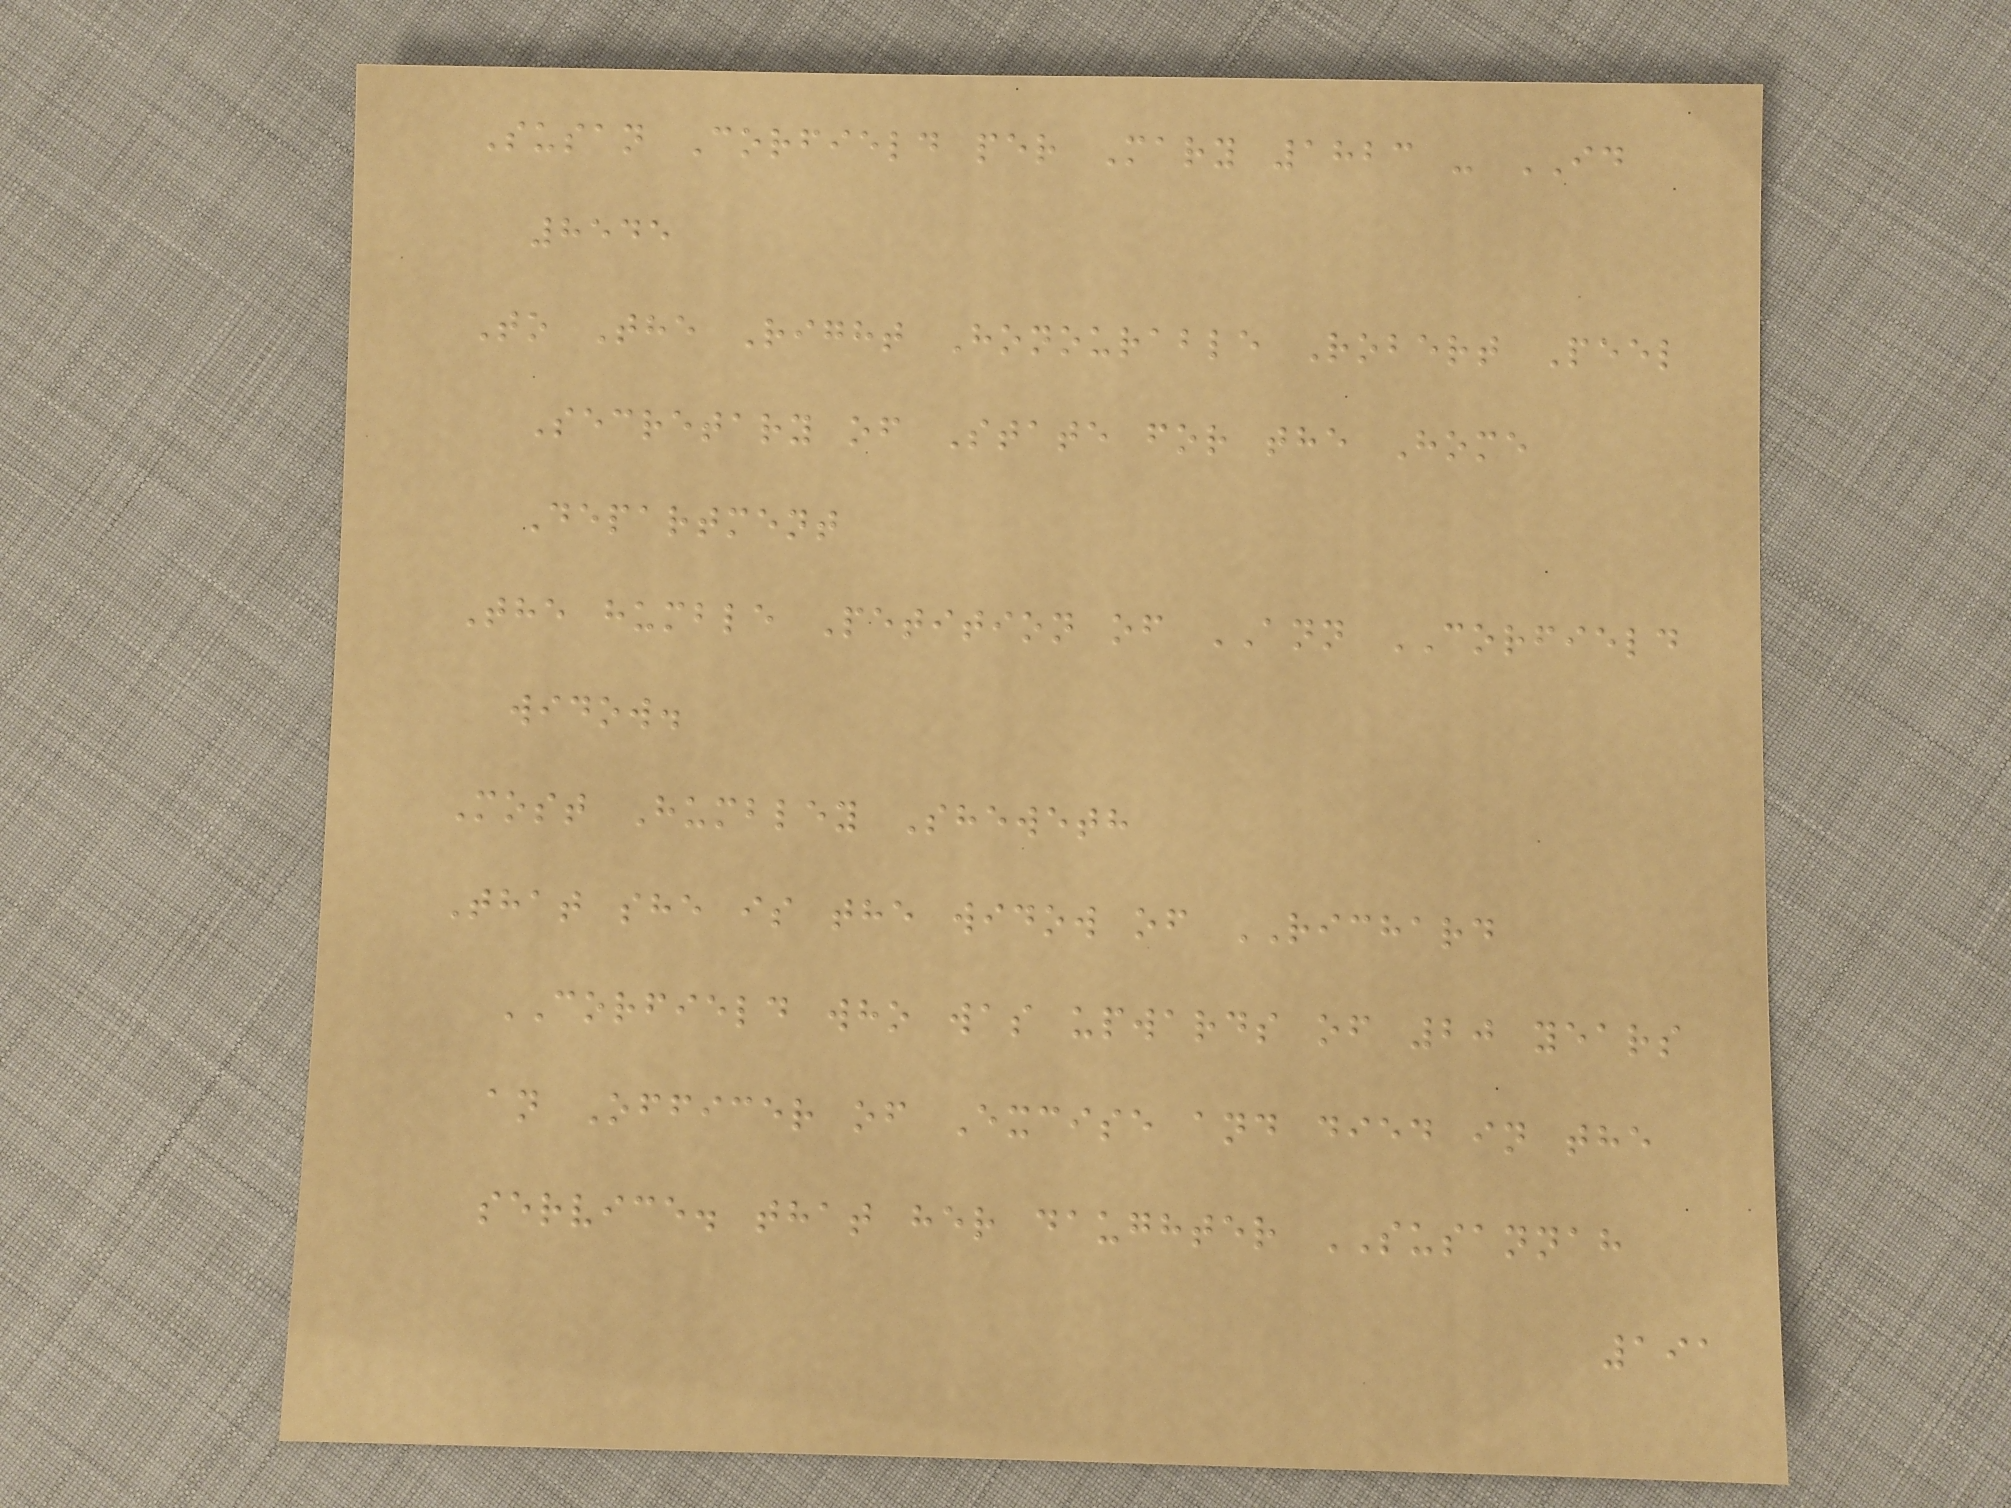Susan Corfield per Mary 1823 - ID
8545
To The Right Honourable Robert Peel
Secretary of State for the Home
Department
The humble Petition of ANN CORFIELD
widow.
Most Humbley Sheweth
That she is the widow of RICHARD
CORFIELD who was upwards of 20 years
an Officer of Excise and died in the
service. that her daughter SUSANNAH
191
